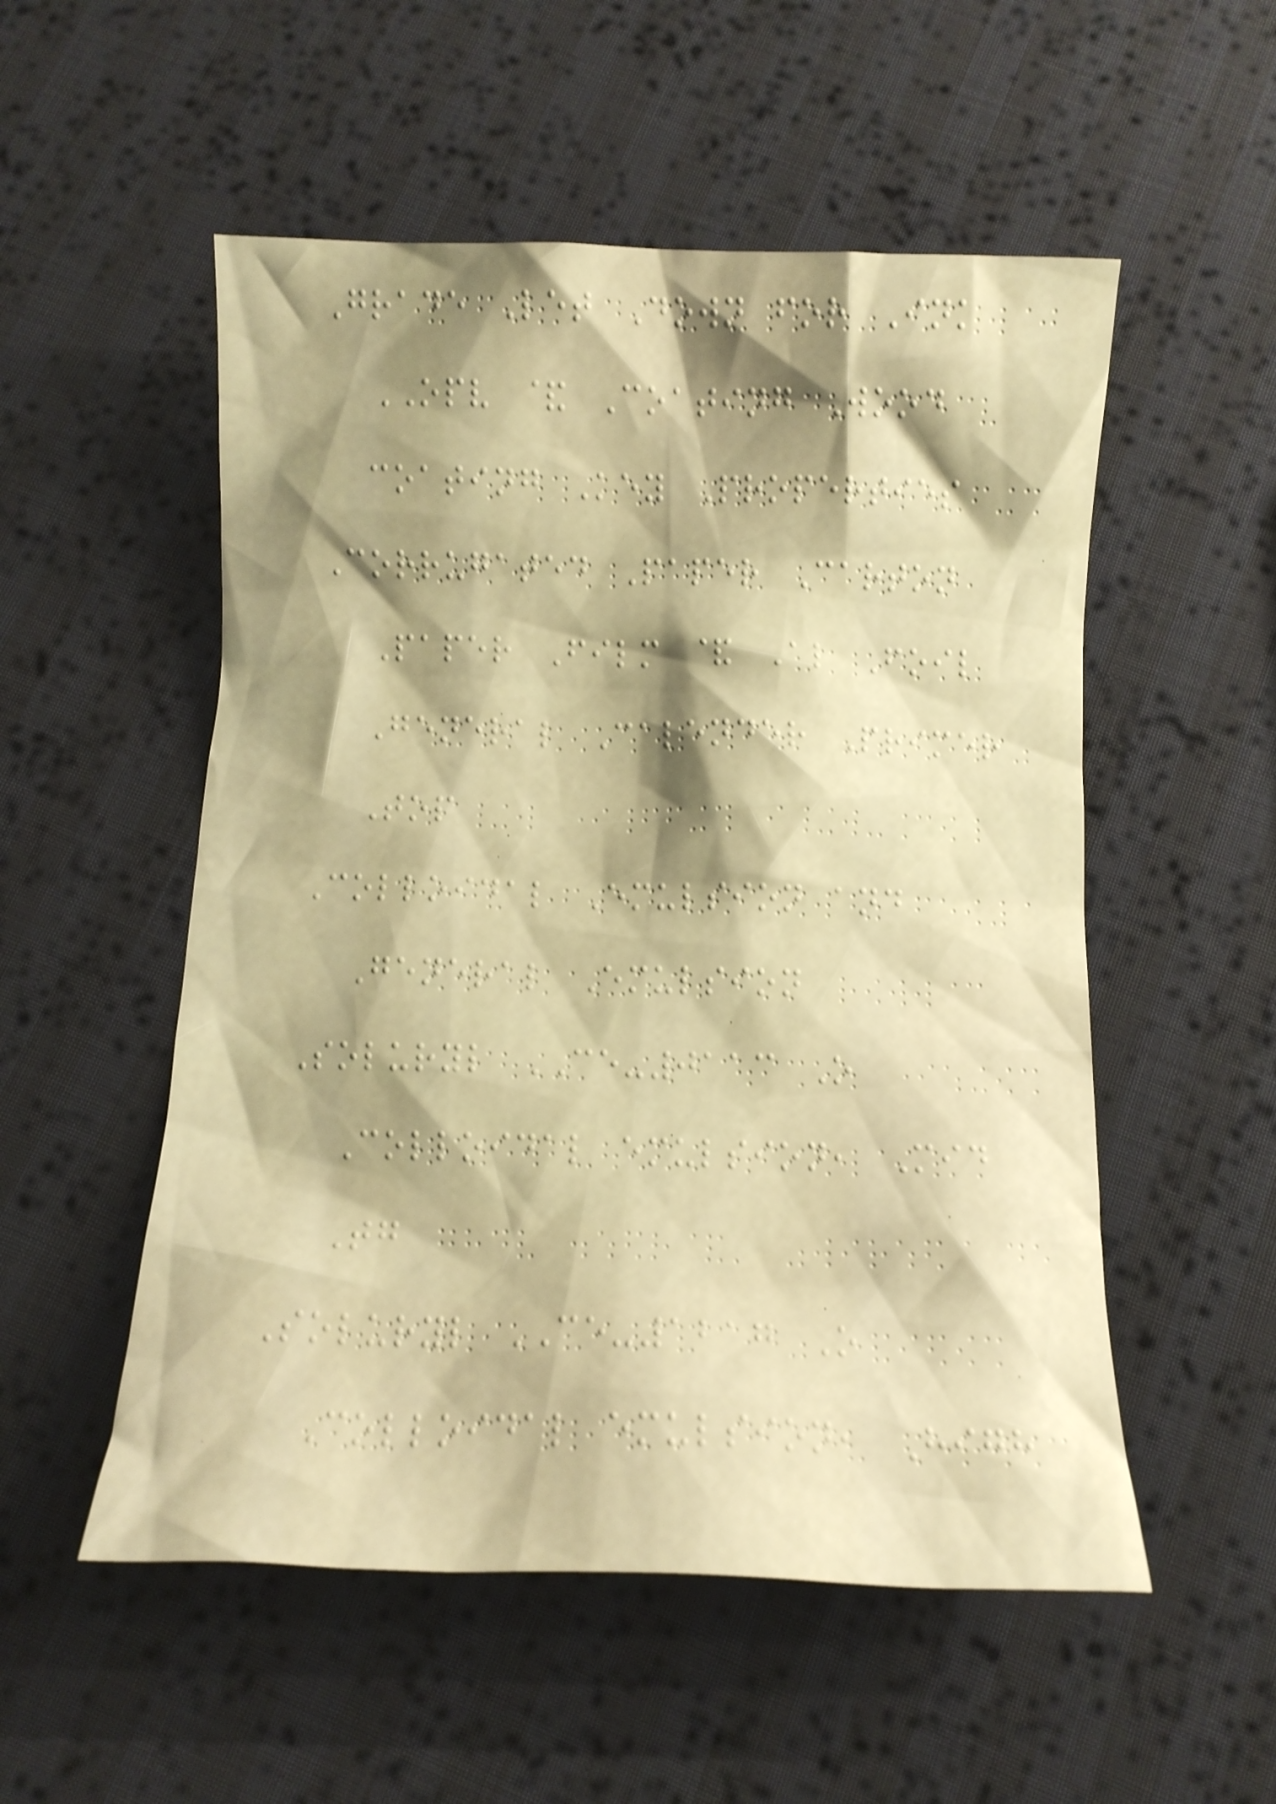Grade Let Down for Ink
OPV & Coating Wood
coating Key Properties
Corrugated Paper Carton
Paper Film & Al Foil
General Calender Primer
Top
Colloidal Emulsion and
General Emulsion
Soluryl CE-0113 O
Colloidal emulsion, Mid
Tg
Soluryl CE-1217 O
Colloidal emulsion, High
